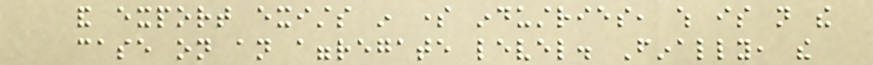and export exists in some industries, which is not the
case on an aggregate level. Finally, the
